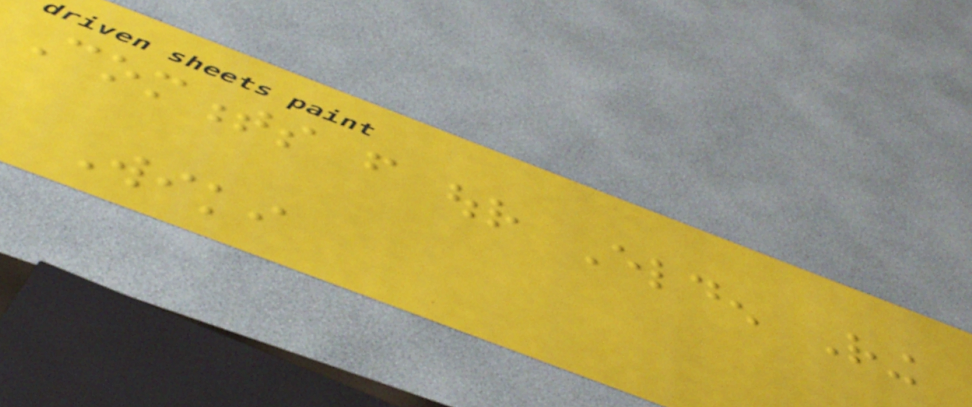Comments from our Elden Ring
Wiki
